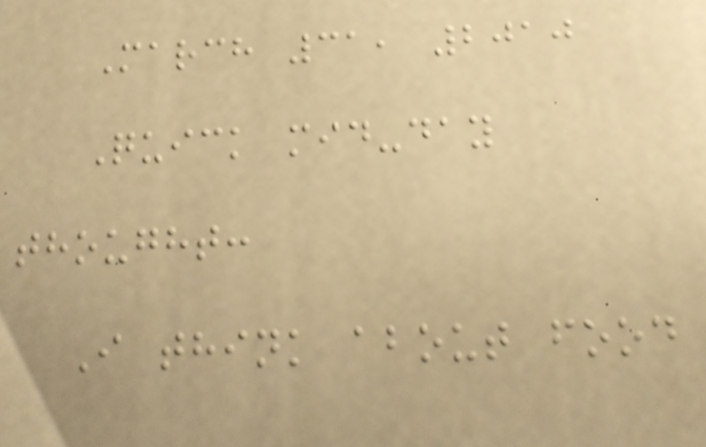March 31, 2010
Quick mid-day
thought:
I think about food
